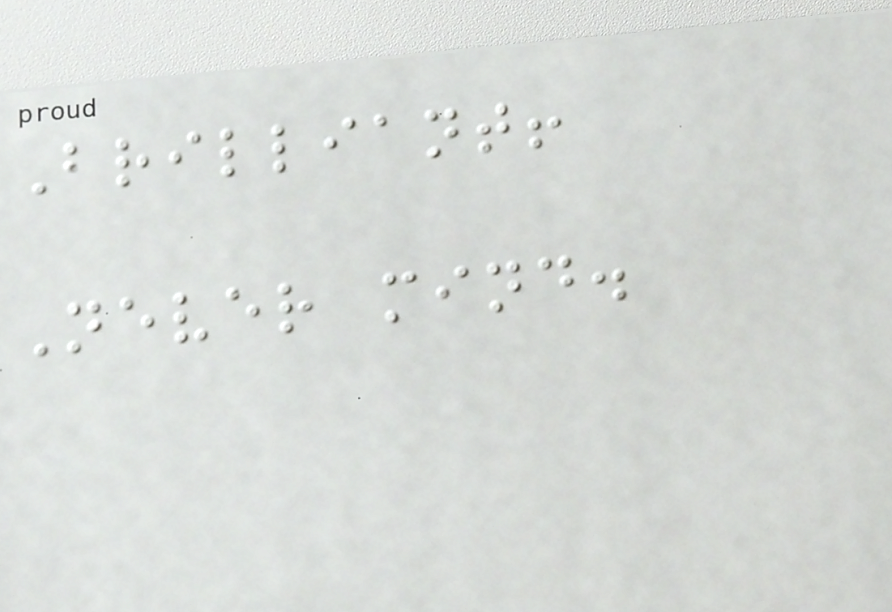Brilliant!
Never mind.
